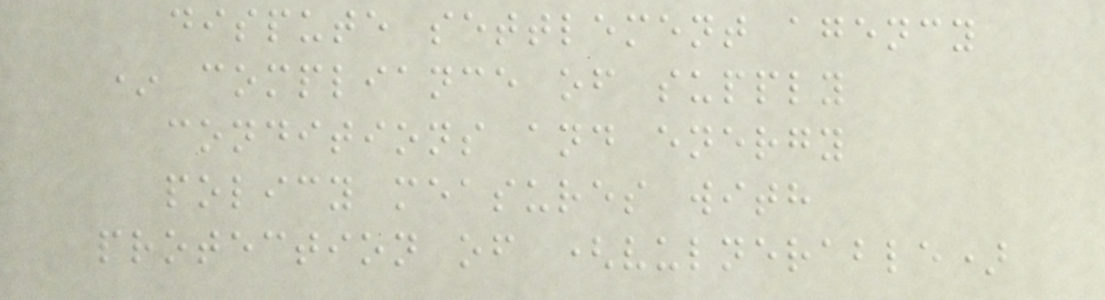dispute settlement agency
* compliance of supply
conditions and energy
policy measures with
protection of (vulnerable)
